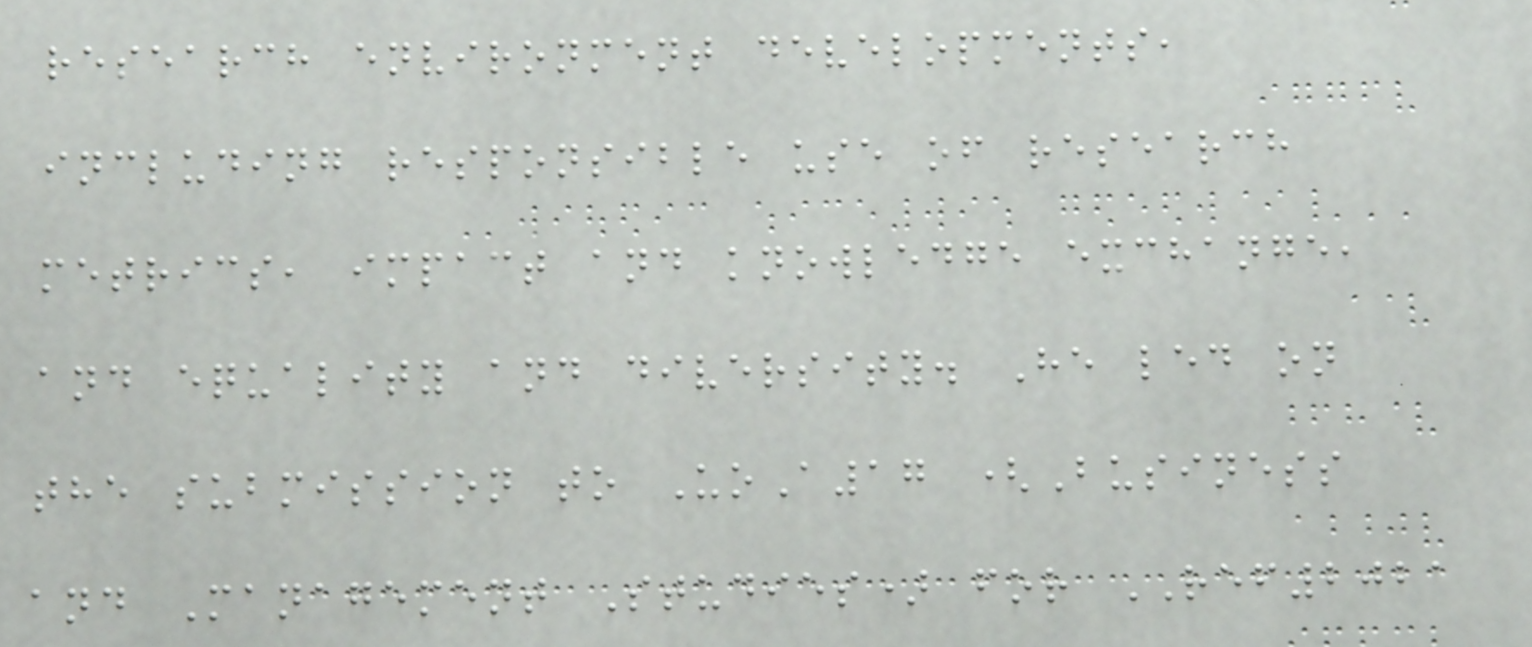research environment developments,
including responsible use of research
metrics, impact and knowledge exchange,
and equality and diversity. He led on
the submission to UoA17 (Business
and Management Studies) for REF2021
